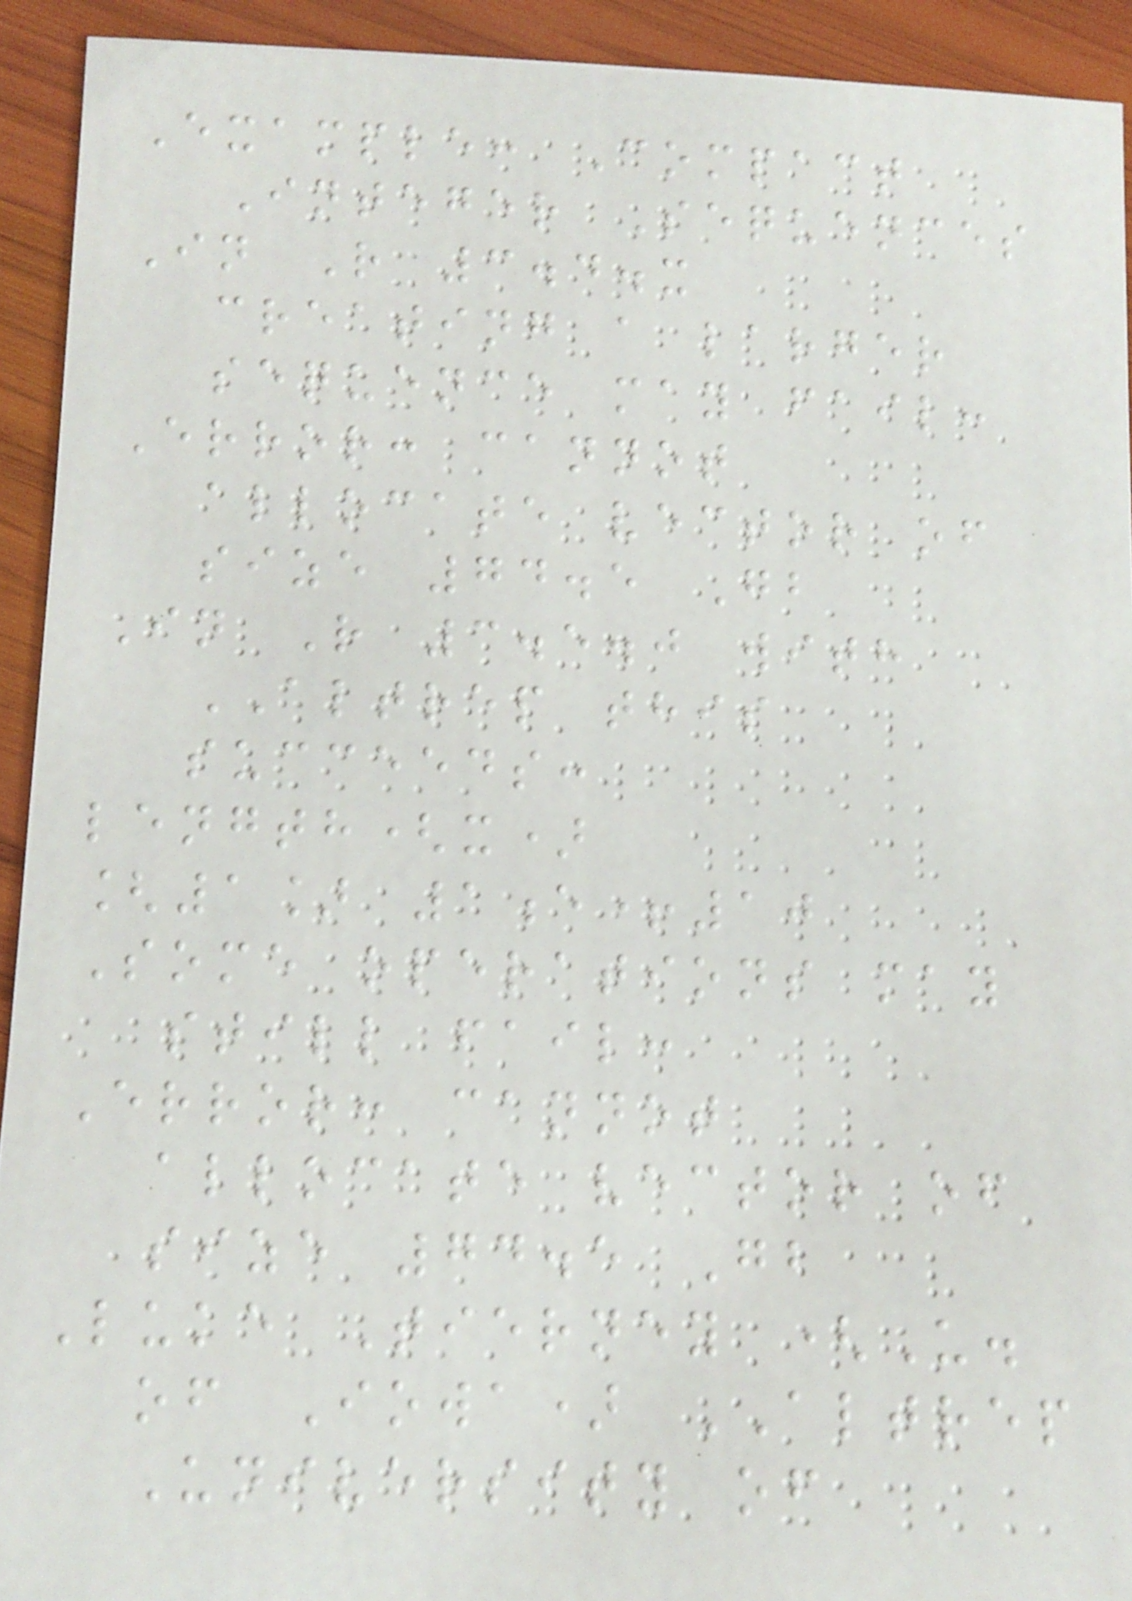Example: Compact
Integer Sequences
In R 3.4.x
creating a larger
sequence may fail:
Error: cannot
allocate vector of
size 74.5 Gb
In R 3.5.0 with
ALTREP this
succeeds:
length(x)
[1] 1e+10
Some operations may
still fail:
Error: cannot
allocate vector of
size 74.5 Gb
Luke Tierney (U.
of Iowa) ALTREP
University of
